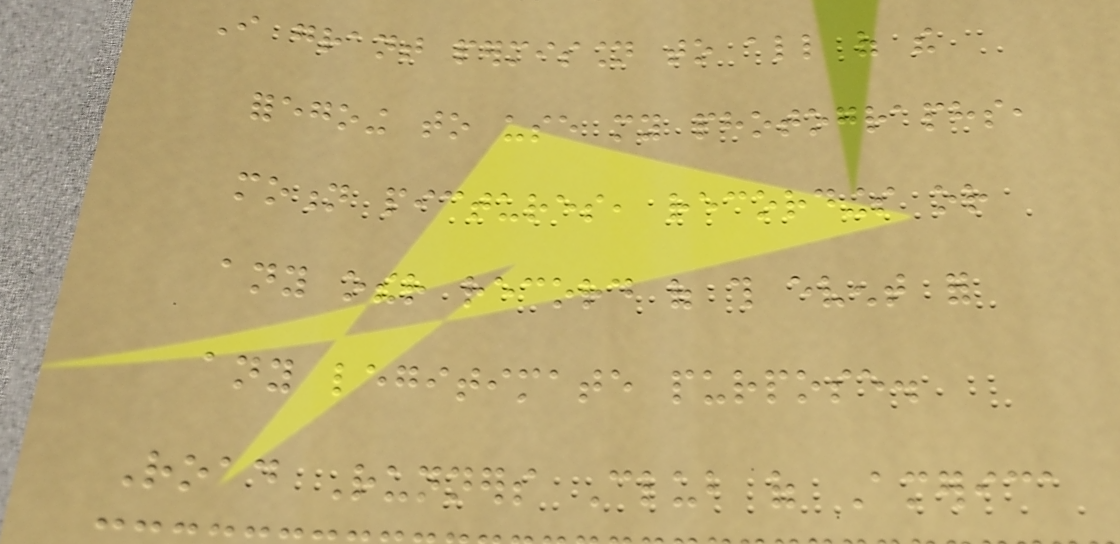I grant permission to all of the
foregoing to use my photographs,
motion pictures, recordings or
any other record of this event for
any legitimate purpose.
Road Runners Club of America
